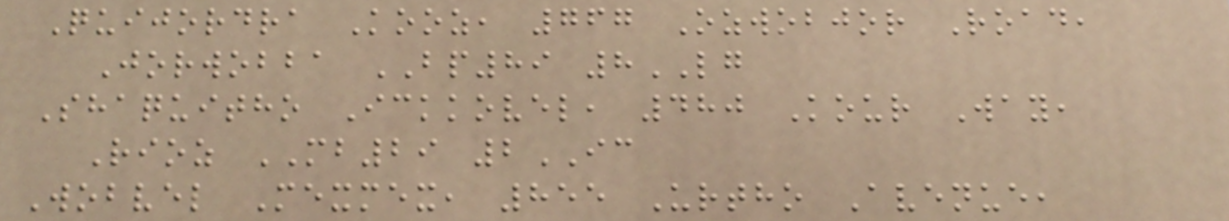Quijordra Kooz, 767 Ozwobjor Road,
Jorwobba BP89 8LG
Shaquitho Ickkovel, 480 Kour Way,
Rioz MB29 2IC
Wobvel Mexmex, 855 Urtho Avenue,
